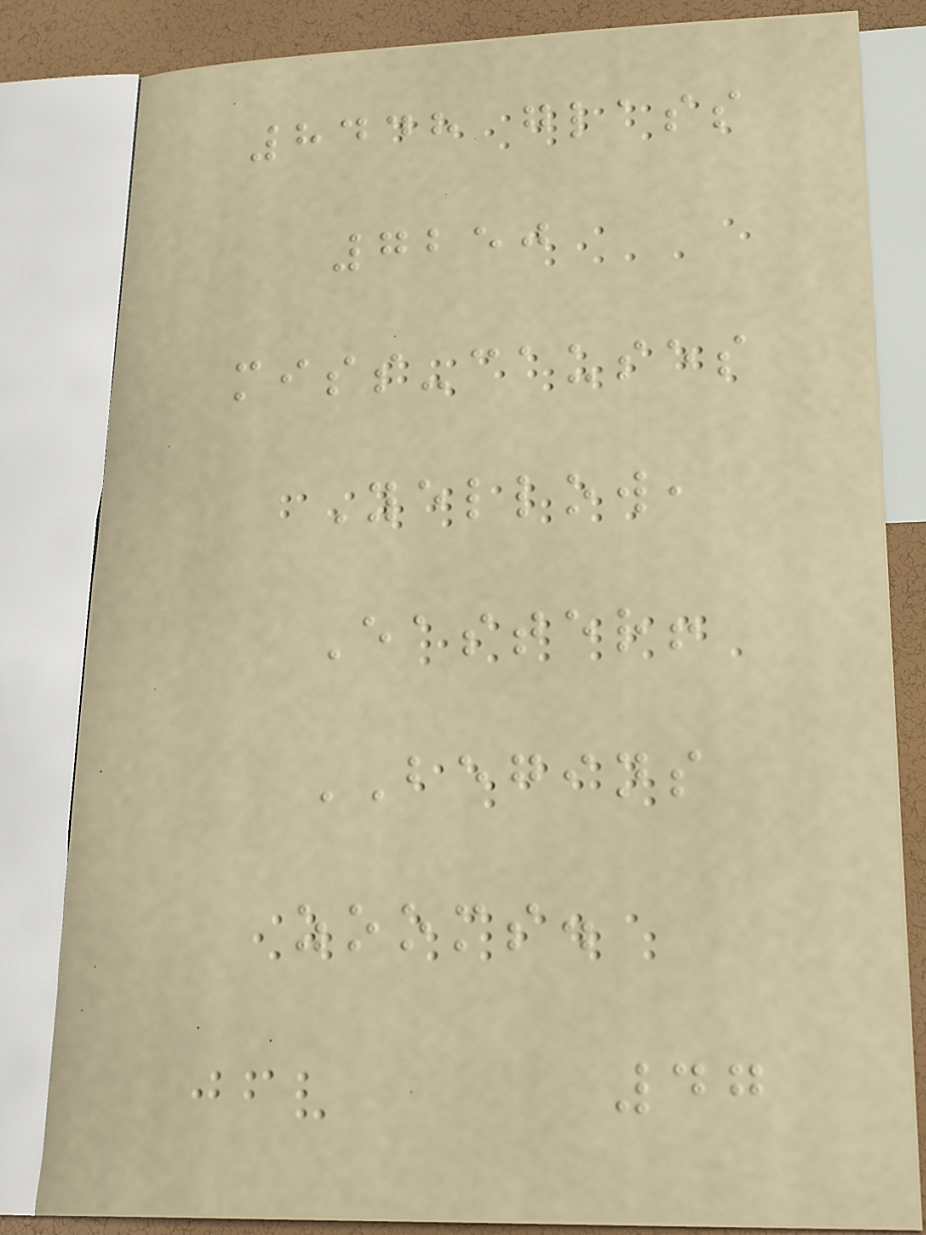8448 glass
7250
miss-causes
Yellow,
Easter!
BEGINS
zooms.
47
